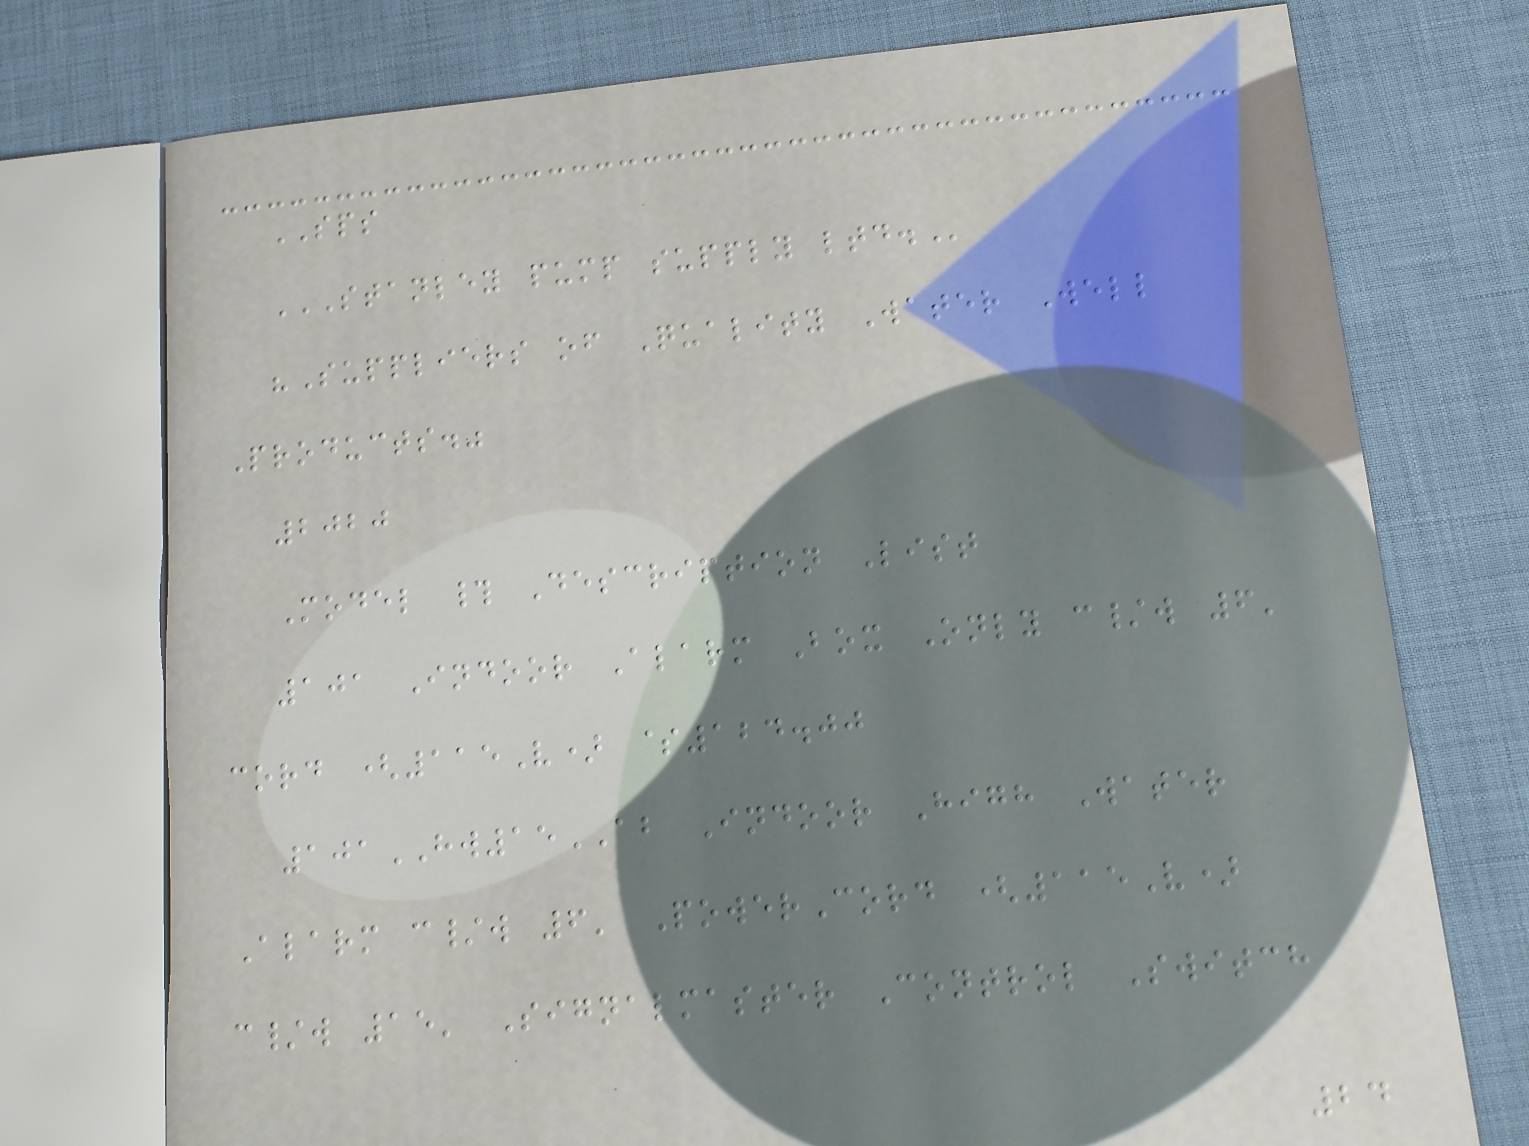SPS
STANLEY PUMP SUPPLY LTD.
"Suppliers of Quality Water Well
Products."
2020
Model # Description List
101 Indoor Alarm Box Only c/w 6'
cord (115V) $124.00
101HW15AB Indoor High Water
Alarm c/w 6' PowerCord (115V)
c/w 15' Signalmaster Control Switch
24
